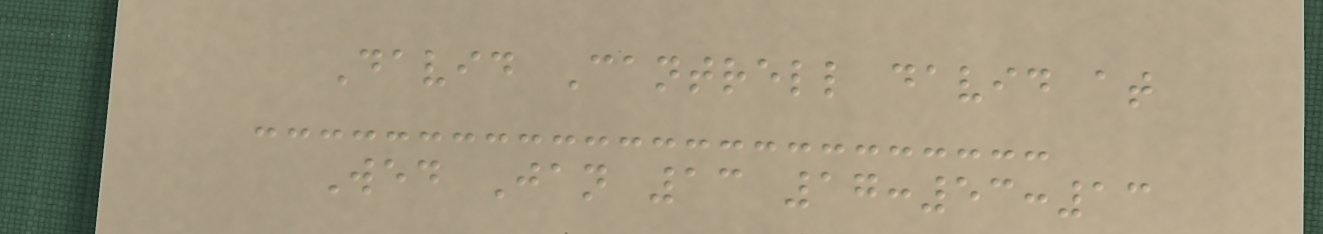David Cantrell david at
Wed Jan 13 17:53:13
